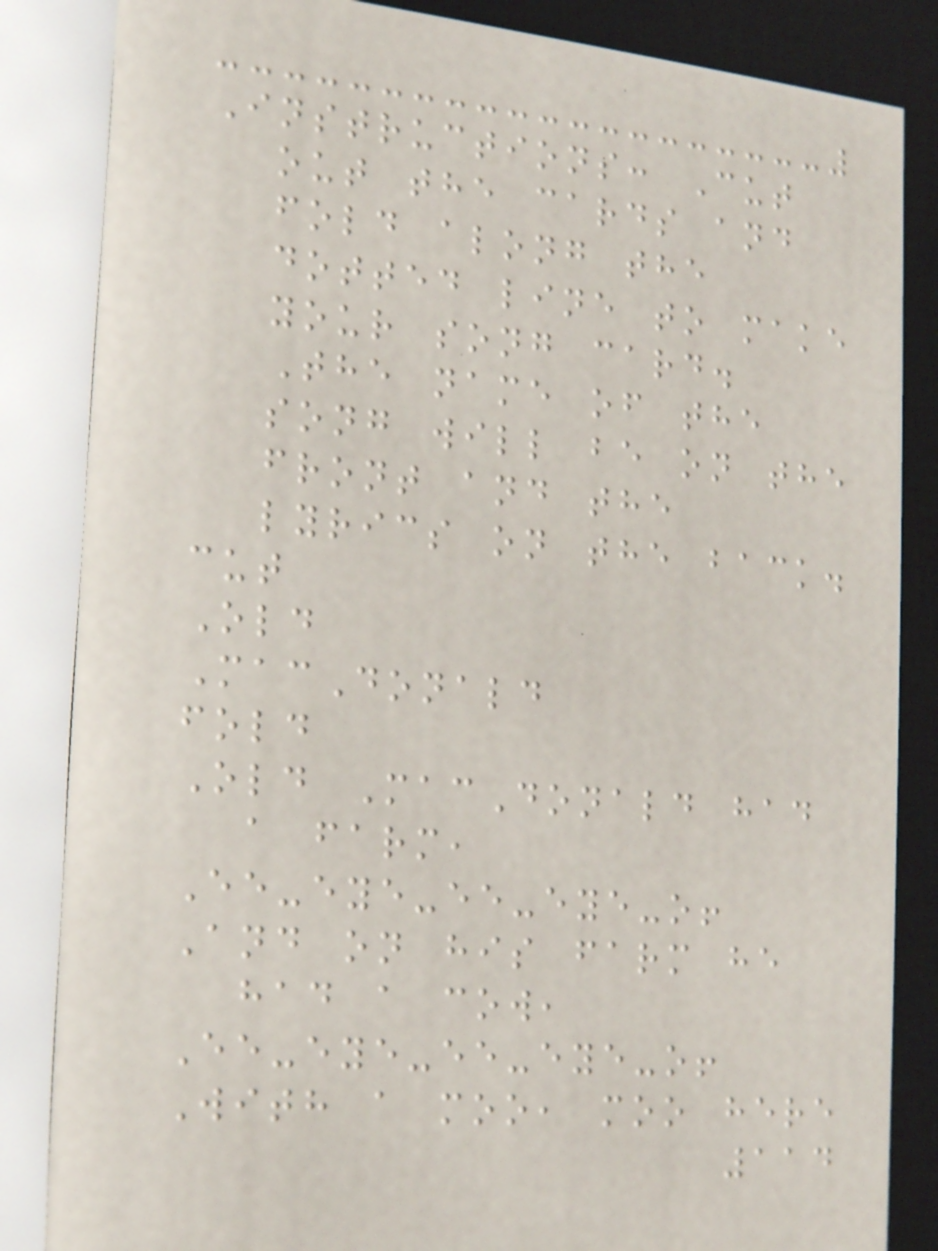Instructions: Cut
out the cards and
fold along the
dotted line to make
your song card.
The name of the
song will be on the
front and the
lyrics on the back.
cut
Old
MacDonald
fold
Old MacDonald had
a farm,
Ee-eye-ee-eye-o!
And on his farm he
had a cow,
Ee-eye-ee-eye-o!
With a moo, moo here
114
